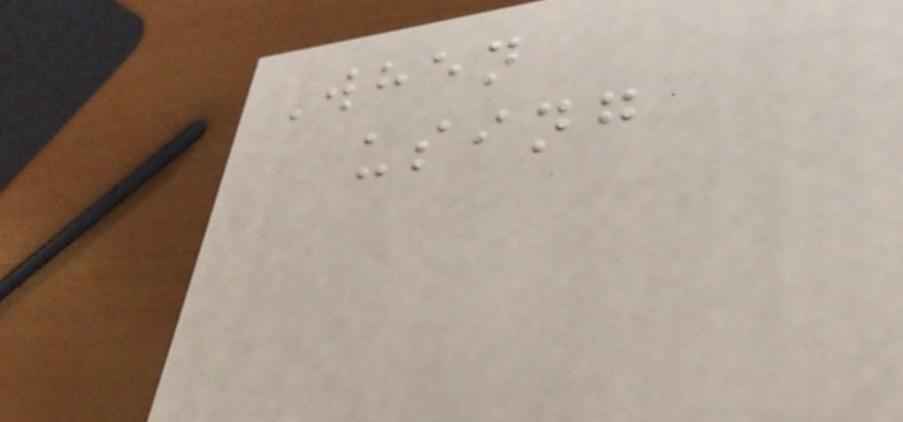When
using
